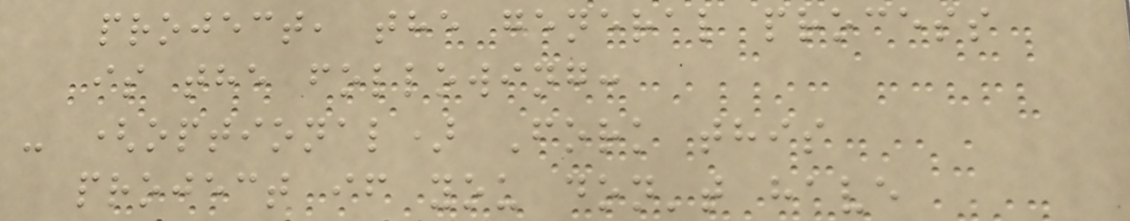project, the general process
is the following:
- (optional) Fork this
project if you don't have
